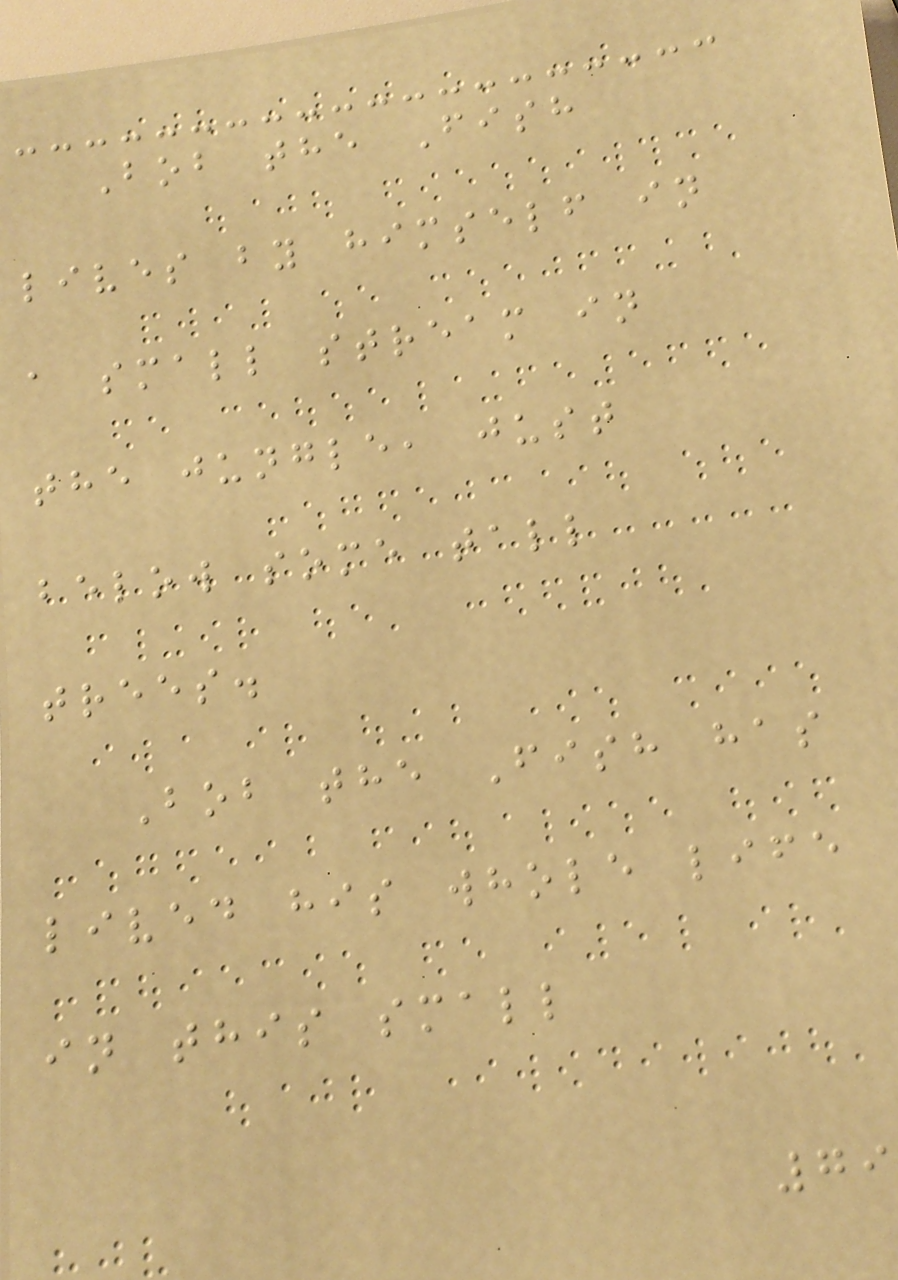Bob the Fish
lives by himself in
a small stream in
the jungle, just
below some tall
trees.
Bob the Fish has
lived his whole life
in this small
79
